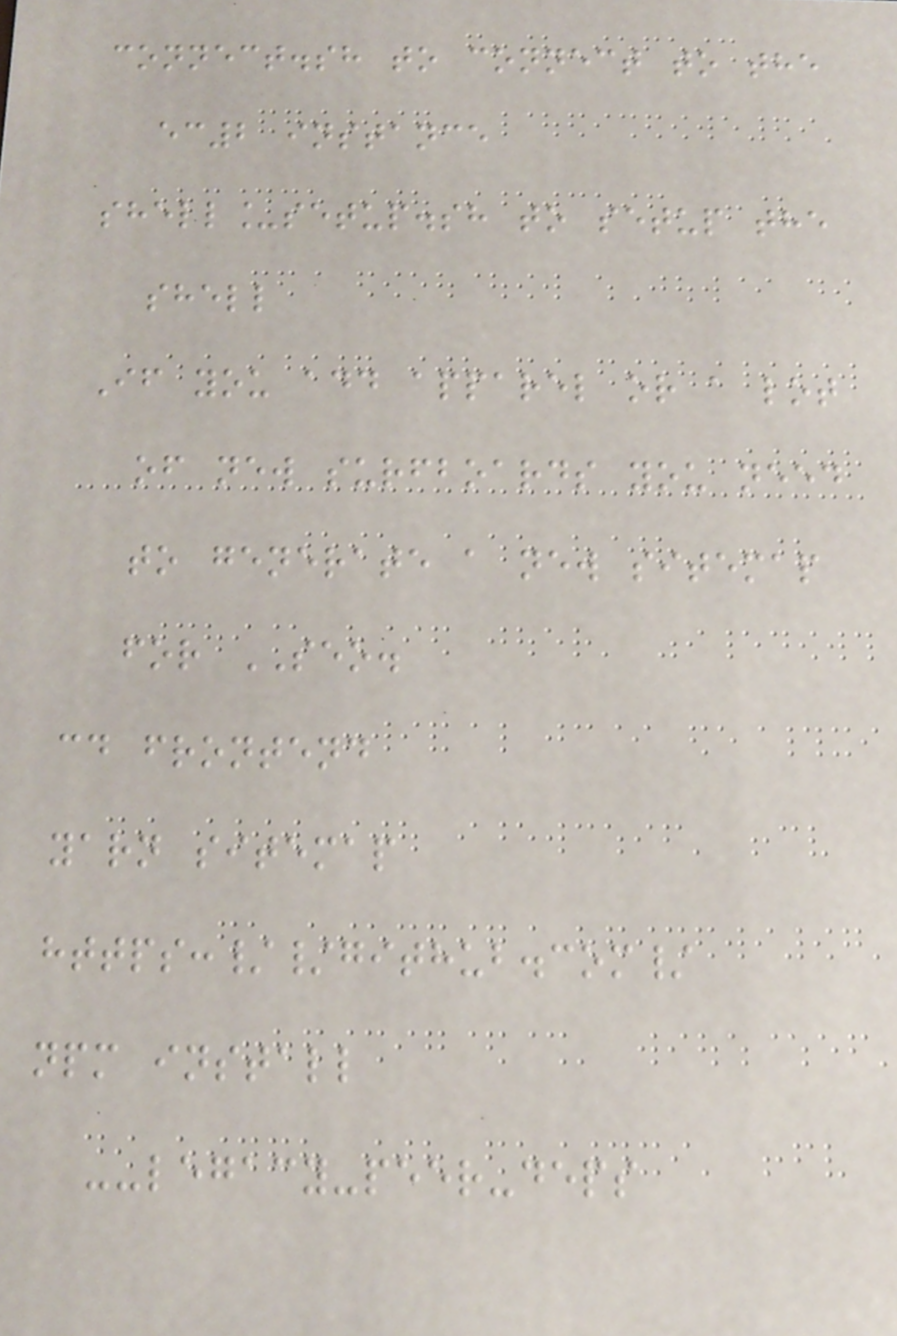connect.sh to connect to the
ec2 instance
shell_setup.sh to setup the
shell
If you add apparel or a lot
of new surfboards you need
to generate a new sitemap
for SEO.
cd frontend
yarn sitemap
https://github.com/
npm install
--legacy-peer-deps
